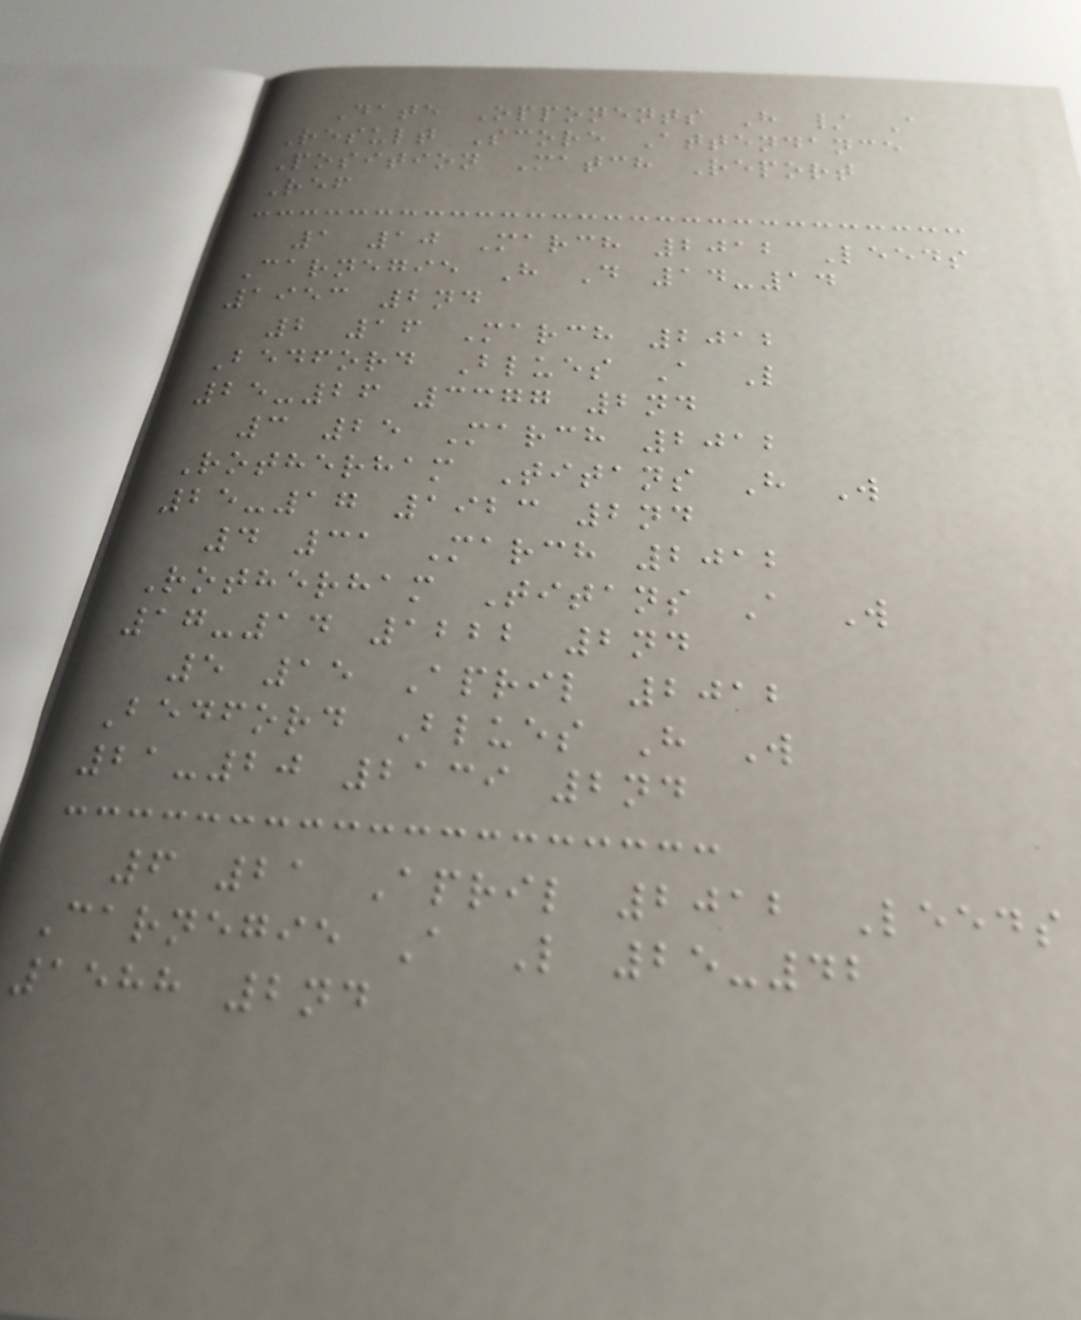Date Opponents H / A
Result Score Attendance
Position Match Report
Ref
1 10 March 2012 Leeds
Carnegie H D 14-14
1953 2nd
2 16 March 2012
Bedford Blues A L
25-26 3377 2nd
3 25 March 2012
Rotherham Titans H W
25-17 1923 2nd
4 31 March 2012
Rotherham Titans A W
17-14 1222 2nd
5 15 April 2012
Bedford Blues H W
21-20 2139 2nd
6 21 April 2012 Leeds
Carnegie A L 25-42
1588 2nd
